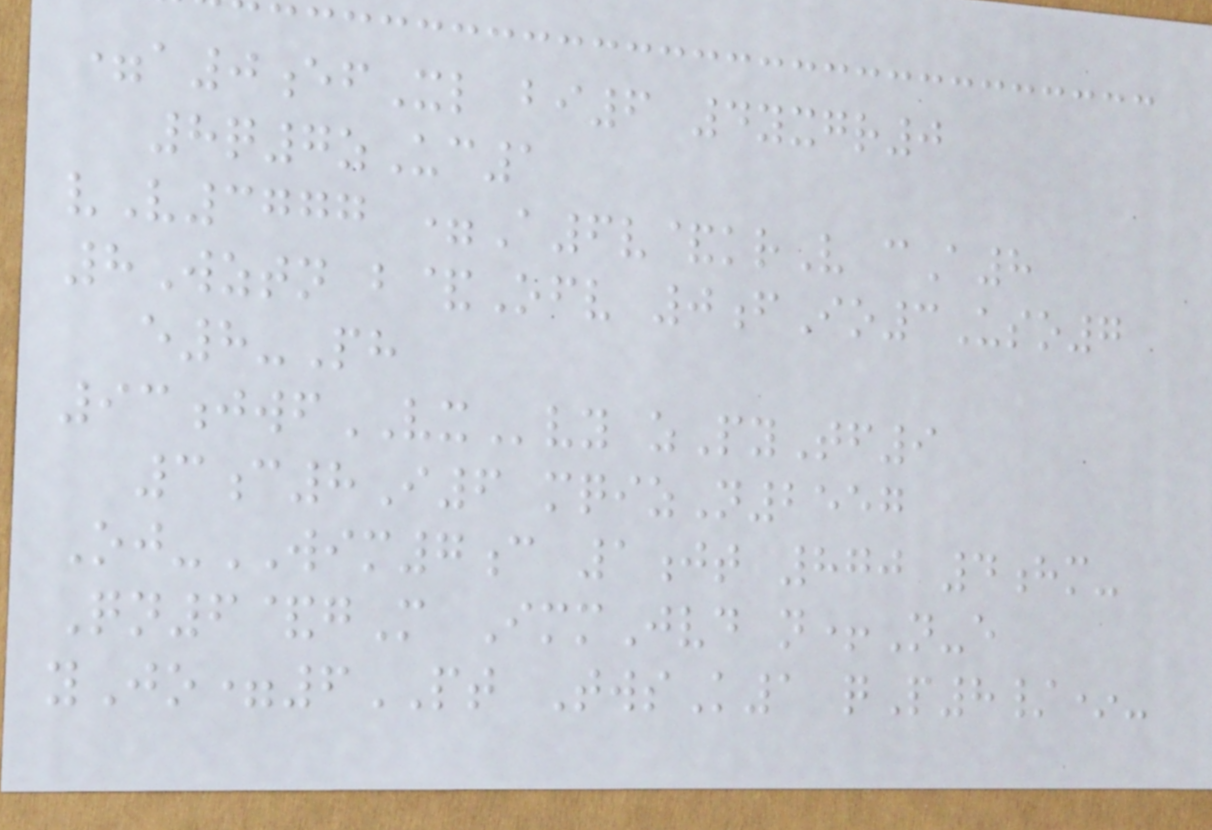=a0efXl bi6 4yxgr0
8q7zUc1
vV3777 =A6v&krV cA8
8Wztn b&Ofv 0fIo3Uso7
e8-Ph
93jwfVXvy zPyTf9
3c8I6 mqizN2557
Oj-WIM7c 1jt 870 4hm-
Qn6&gM ImmJvd n+N-e
yJo=6PT TwsK1 qP8/*-
